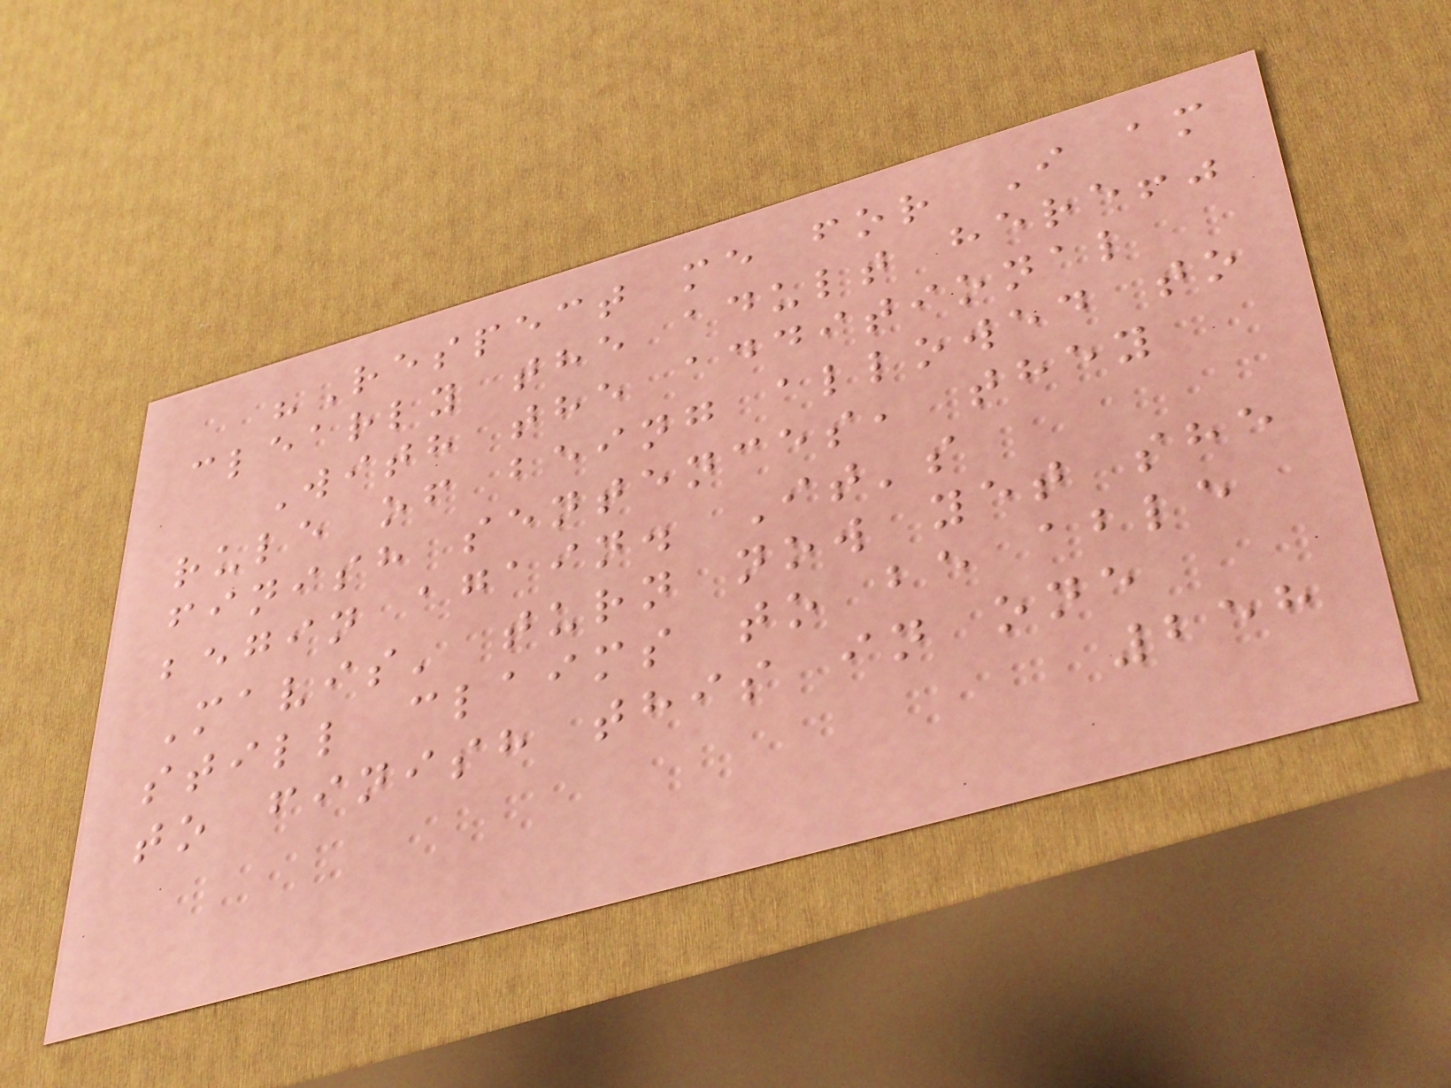"Respect me for I am
clearly the adult here!"
With the additional
rule of being allowed to
finish sentences, they
begin again. It's
Mavis' turn now yet she
still claims to be able
to finish this in one
258
